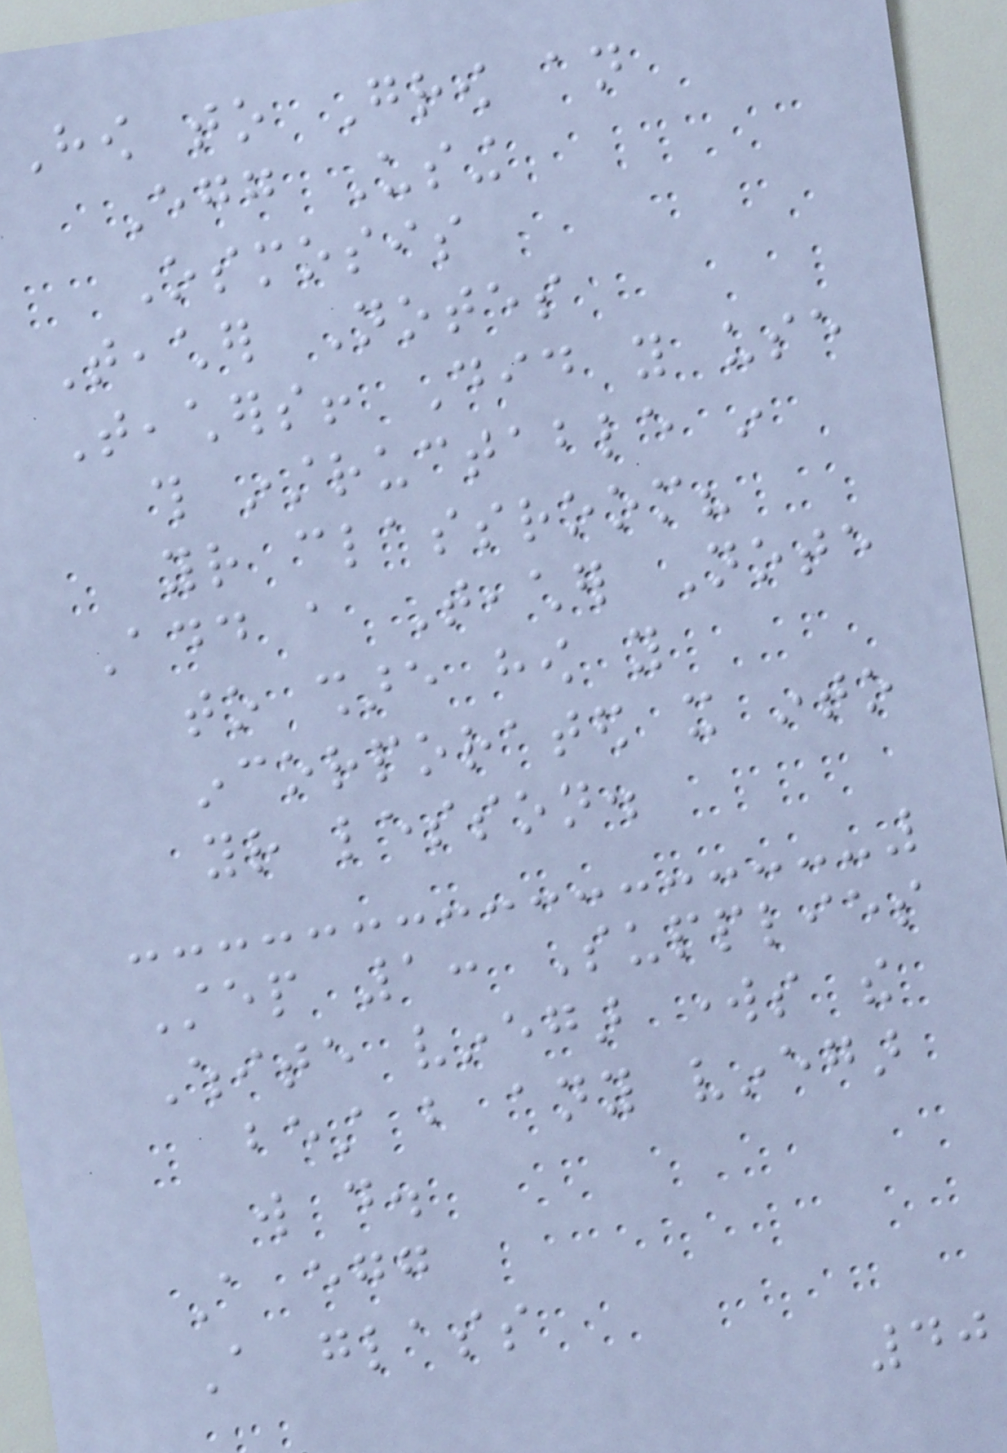How to Grow an
Egg Using
Osmosis
Teacher Notes
Teachers! Did you use
this instructable in
your classroom?
Add a Teacher Note
to share how you
incorporated it into
your lesson.
Step 1: Supplies
White vinegar works the
best but any vinegar
will do.
A egg
A glass
40
